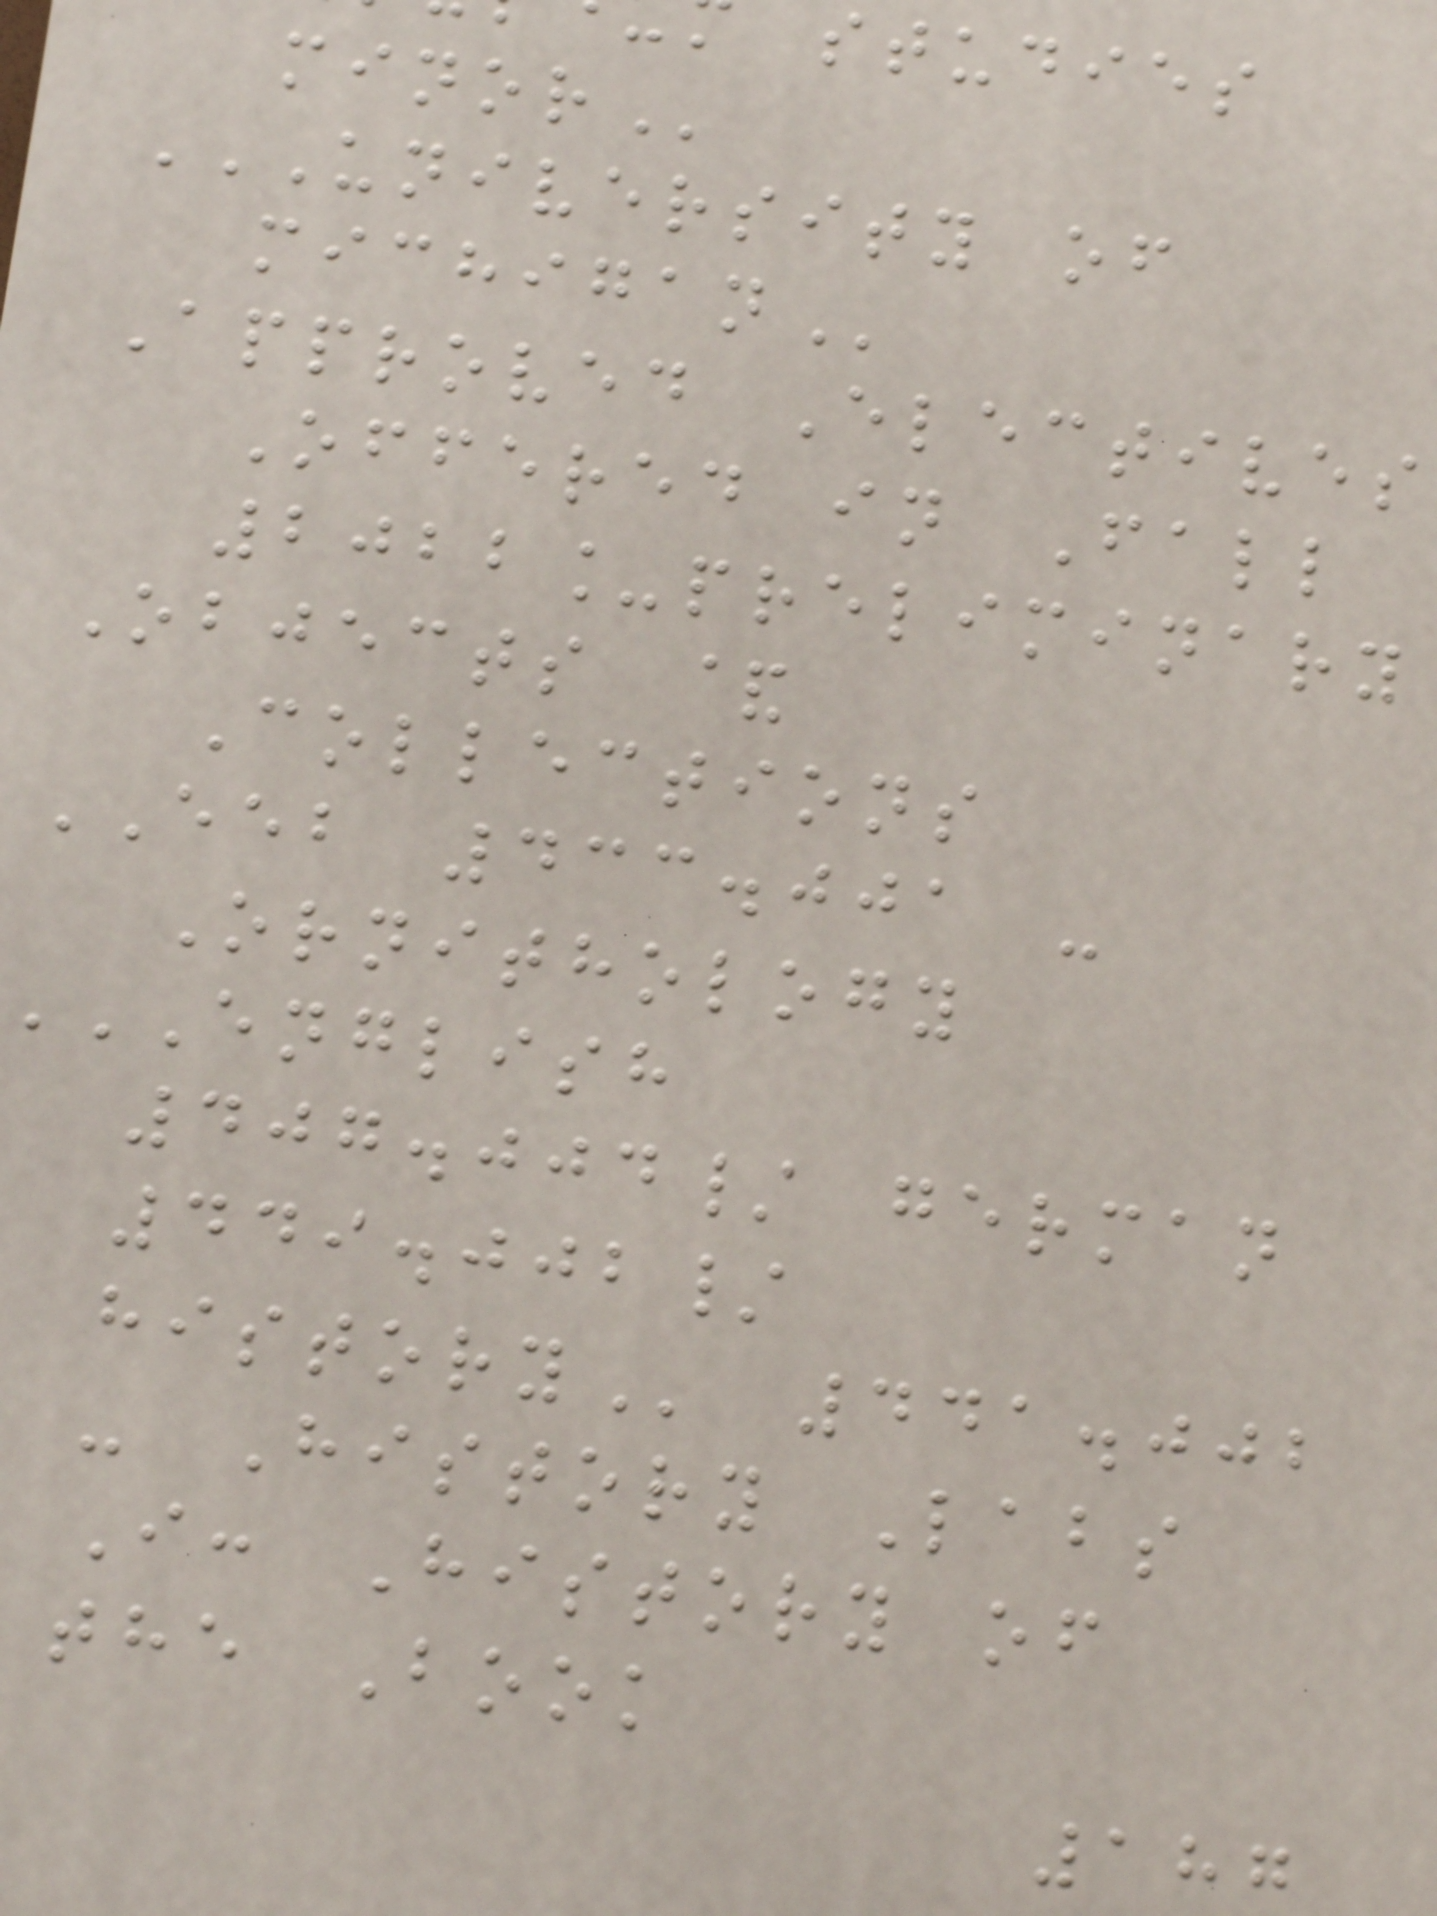studies
UNIVERSITY OF
Approved Electives
Offered in Fall
2022_preliminary
Objects &
Collections
EEB 433.001 -
Ornithology
ENGLISH
407.004/ german
449.002/
441.002
- History Labs
I: History of
the Book
187
